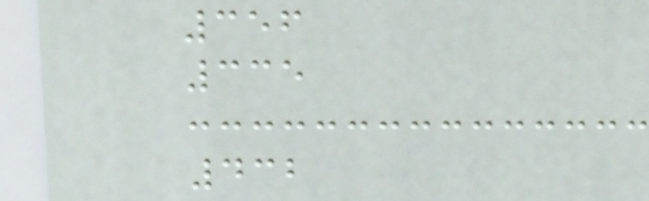356
335
432
